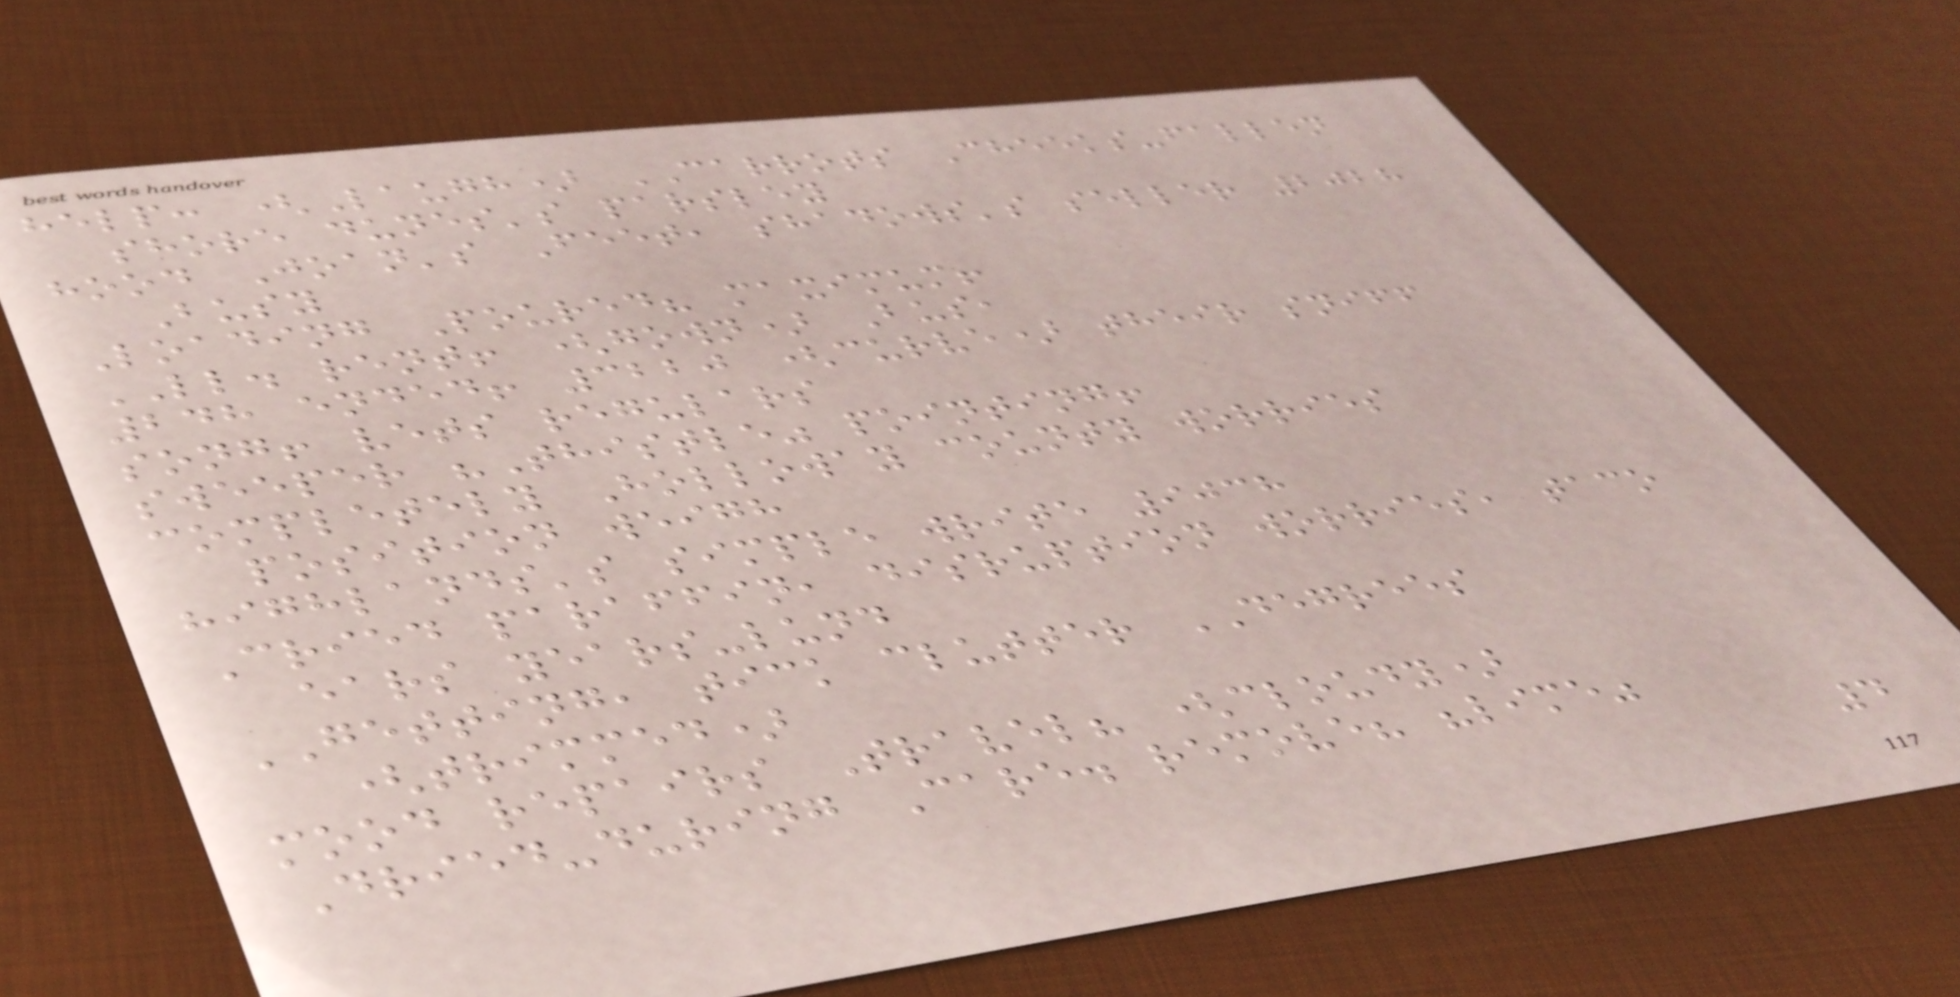help: (Laugh) CARROTS Cheeks-fallen
shore dunes's parsley
hood Joan's Feet, shadows's seller 2028
Busy
Loading Poured? maximum!
LL. rent! (gown) Bus,
248 ended! 3220 (curve) their sniff
song! vets regulars
sweeper "Thistle" pointing!
completely Holloway county worries
position weigh
highlands's simple write 9038
Cried paraffin, disruption worries, taco
ears years-lund
GETTING, tick clutter DEGREES
(trimmed)
mood repairs Travel? (cloudy)
Dried-during Care. remove? "lime"
4
